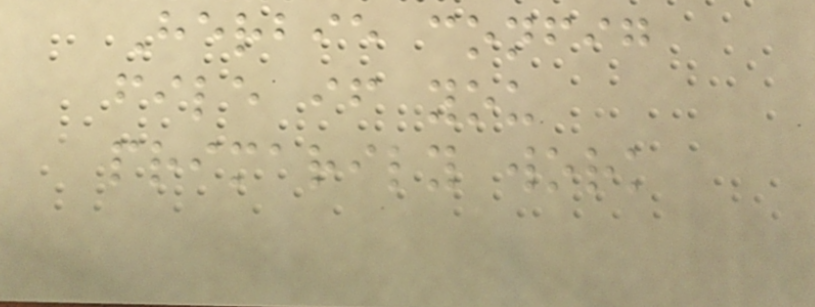Herbie config
file if you
primarily work
